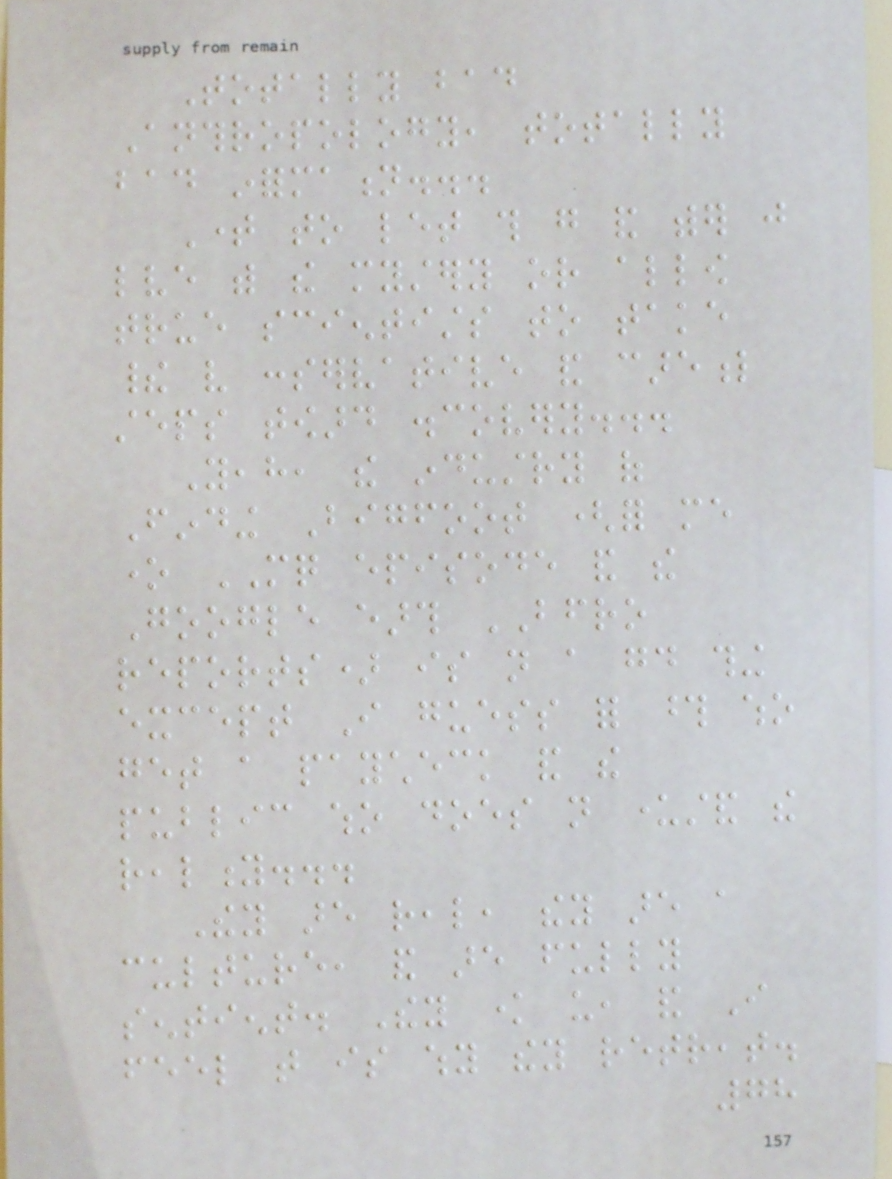Totally bad
Anthropology, totally
bad information...
Time to let this go and wither just
lve with the mystery or allow
true scientists to take
their very conservative and careful
steps toward discovery...
Yeah, the industry of
Finding Bigfoot (for me
one MQ episode and the
Google earth BFRO
reports) is not a good thing
except I guess for those who
get a paycheck and the
public who does not understand the
reality...
They are real, they are a
culture, and are fully
sentient. They know us, and I
feel that is why they retreat.
78
